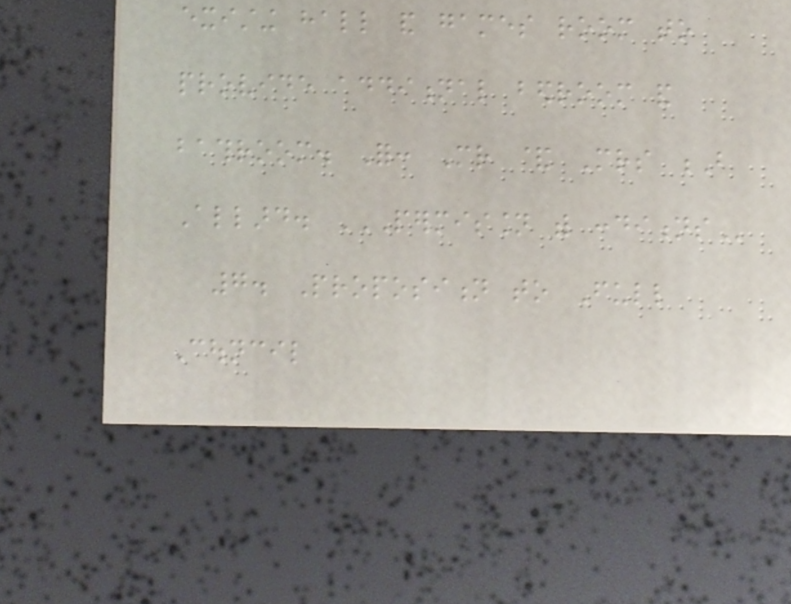existing hall and games room to
provide additional bedroom and
bathroom. For: Mr & Mrs B
Allard. PERMISSION WITH CONDITIONS
7. Proposition to Full
Council
